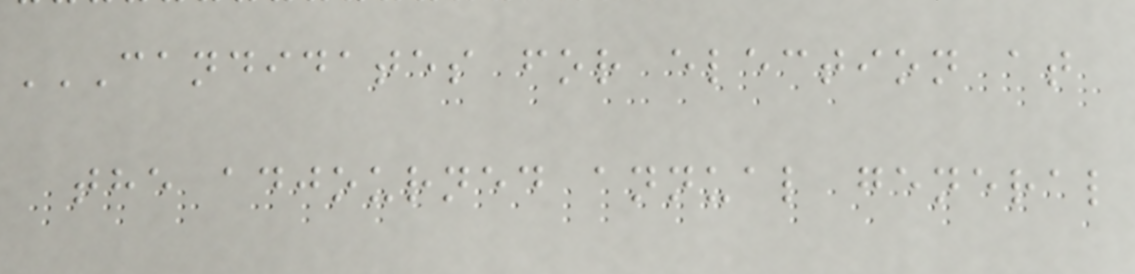CANDIDATES FOR ELECTION AT
THE ADJOURNED ANNUAL GENERAL
